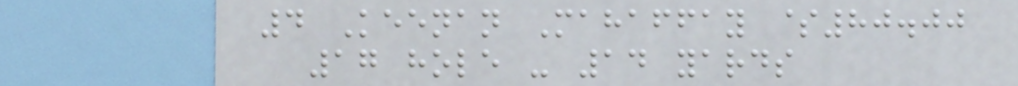4 Keenan Mahaffay $80.00
17 hole - 14 yards
